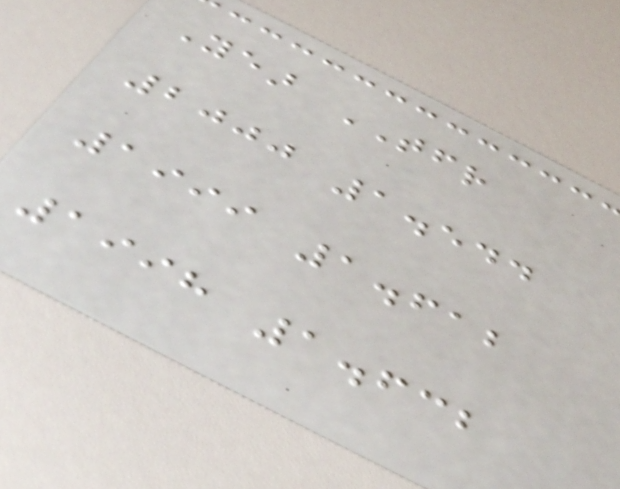Year TFR
2000 1.544
1999 1.612
1998 1.632
